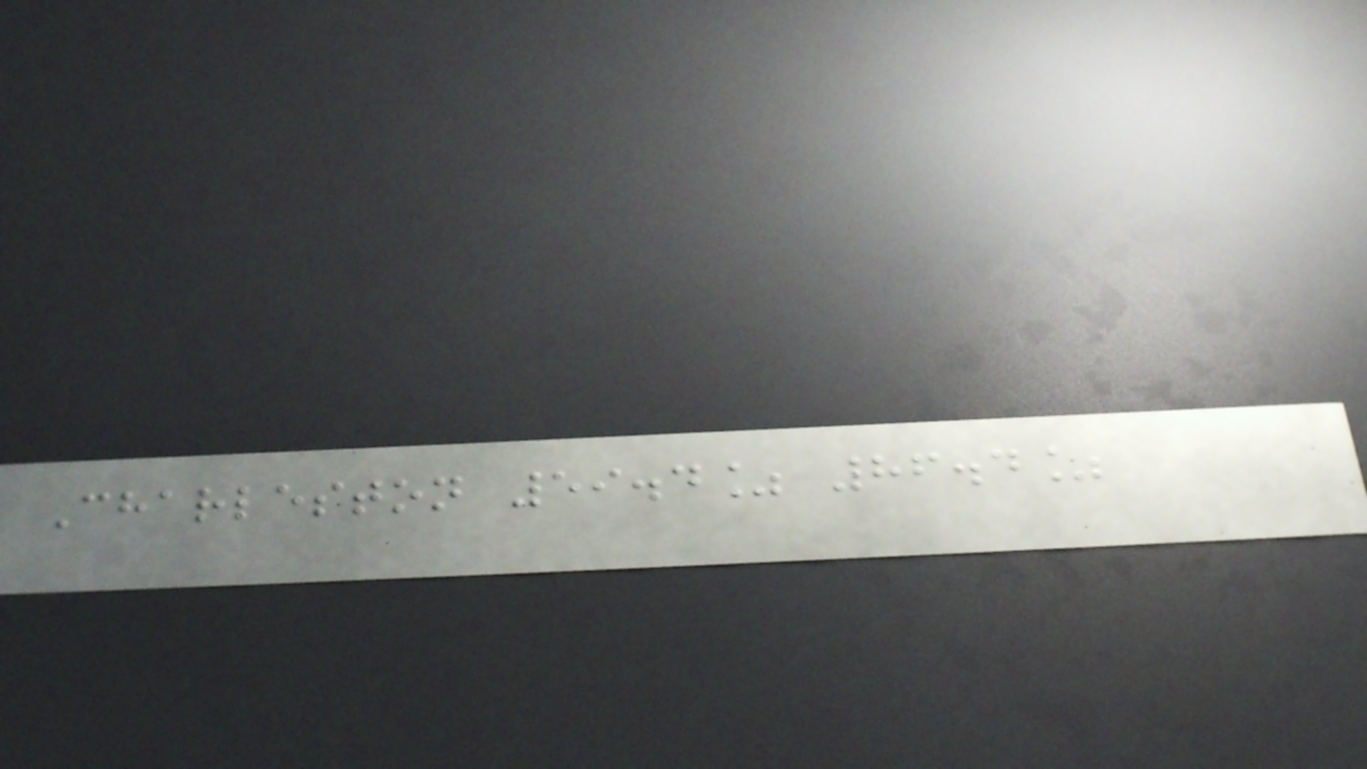Charleston 59.4% 86.4%
